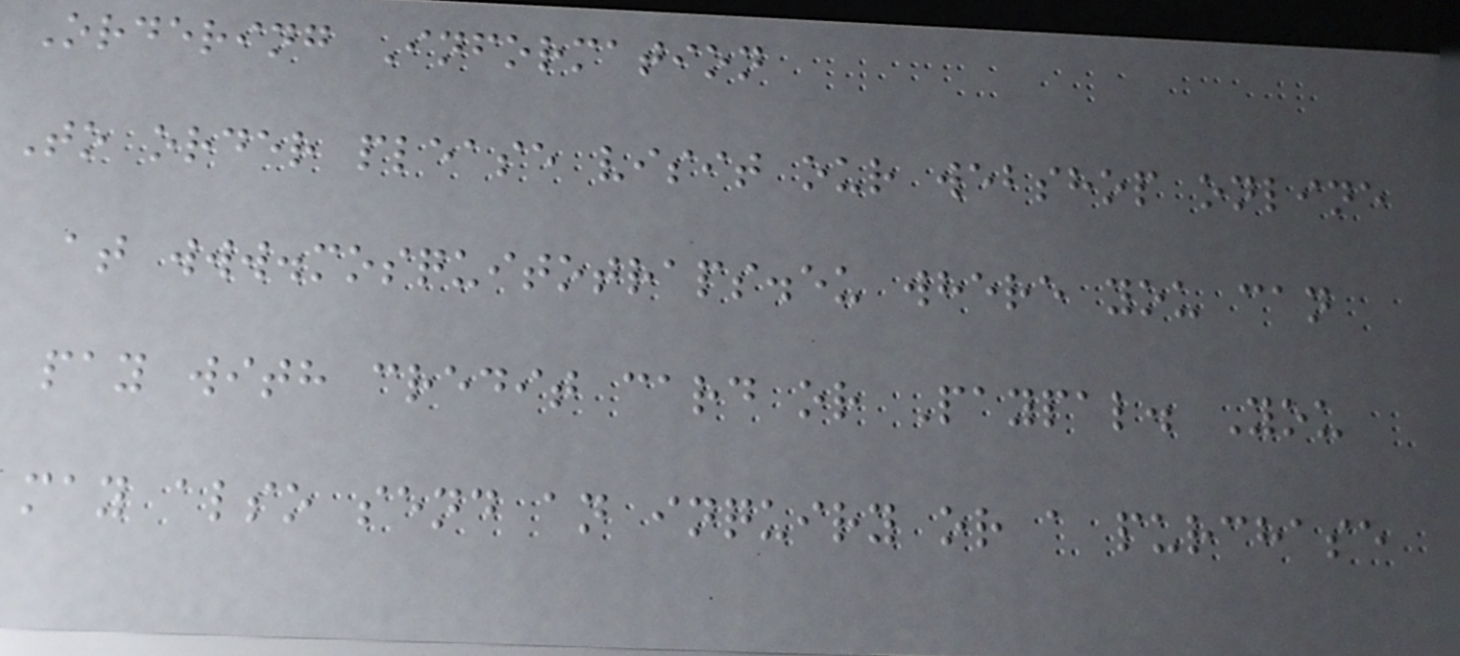Ordering Information
To order please visit our webshop online
at www.mosquitotraps.eu where you can
pay with credit card or Paypal. You
may also send an inquiry or a purchase
